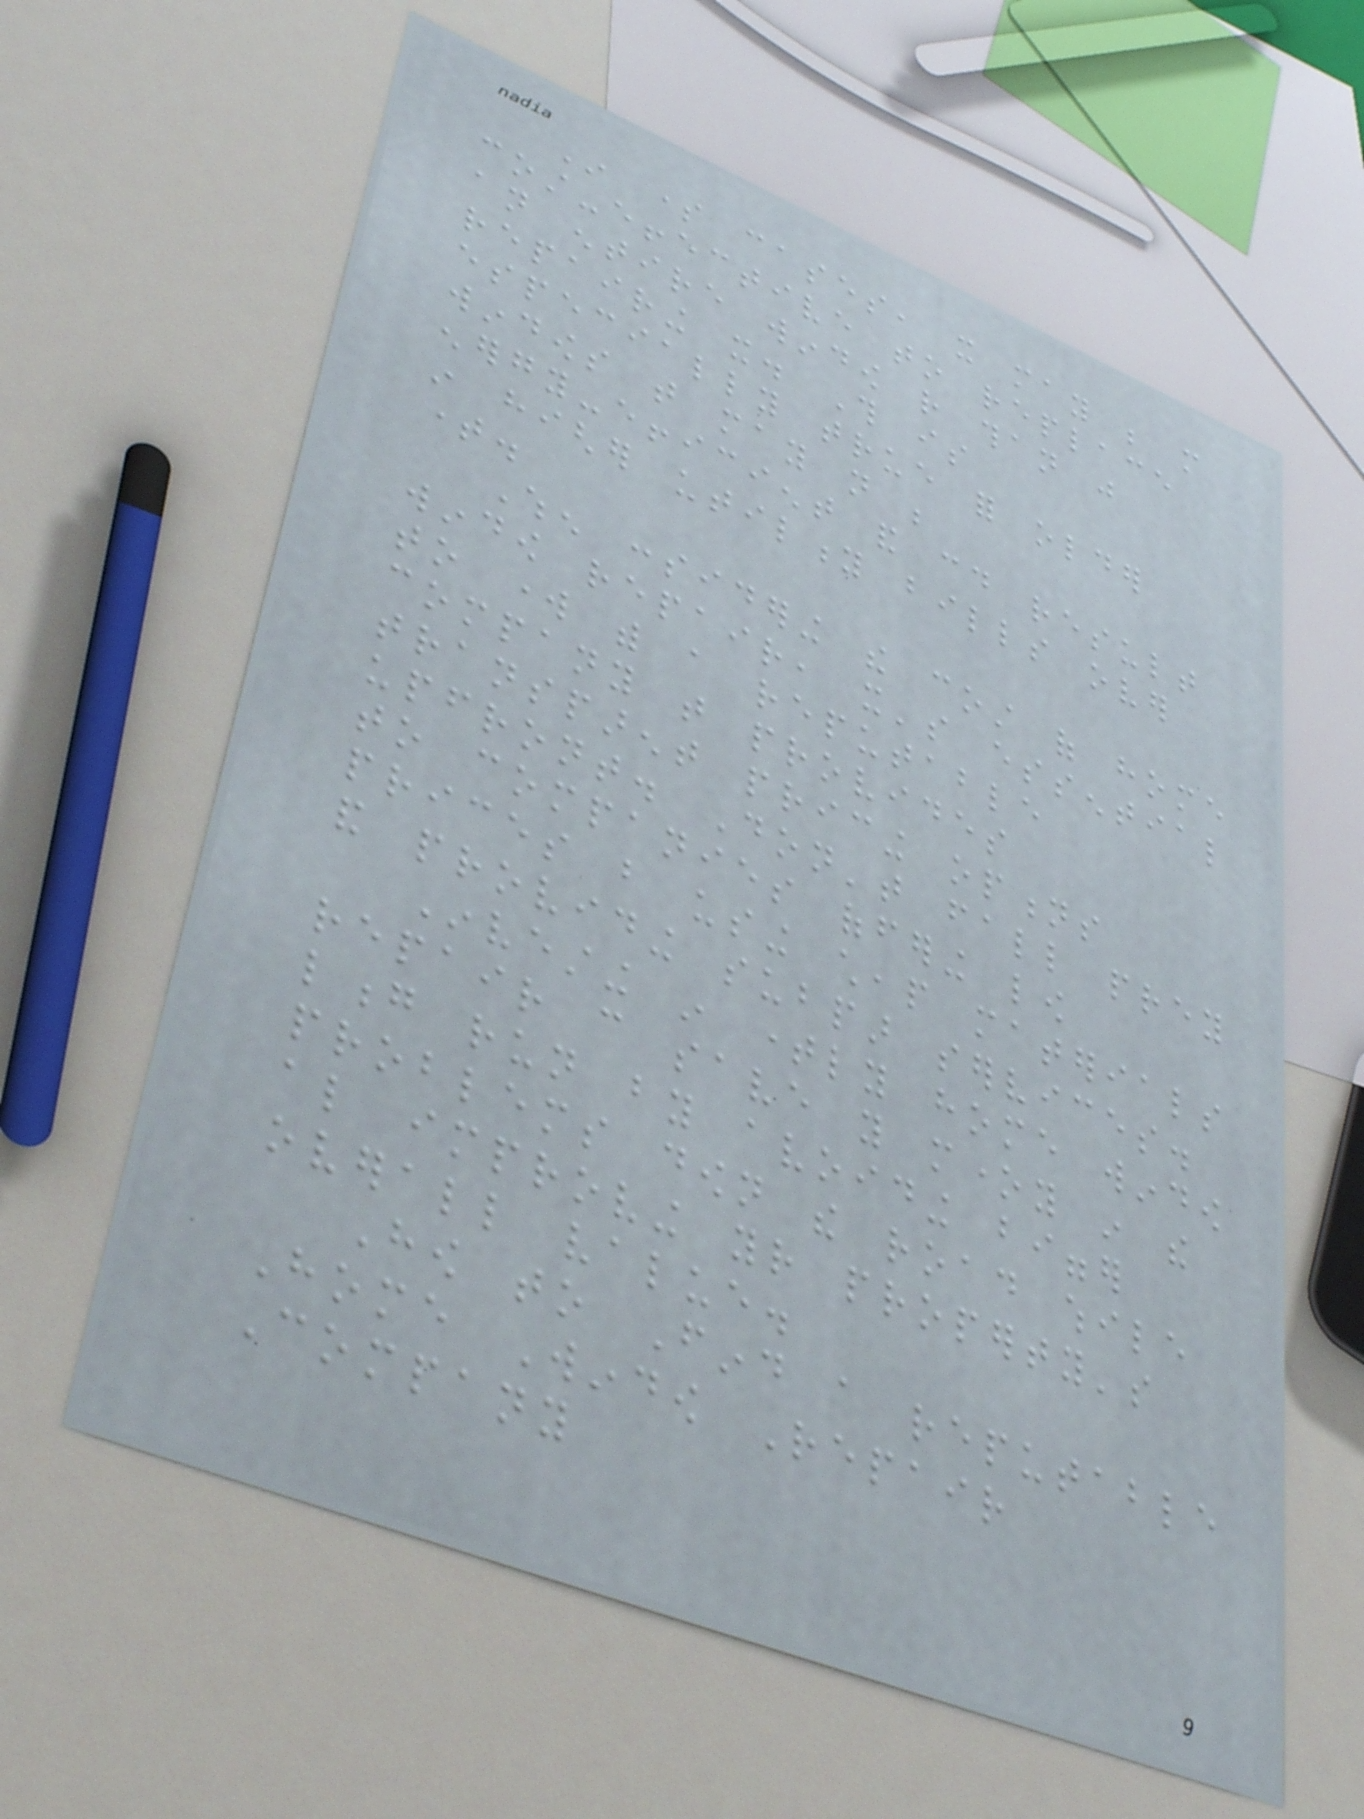In some cases, it may be more
cost-effective to replace
an entire window rather than just
repairing it. This is
especially true for older
windows that may not be
energy-efficient and could result
in higher utility bills over
time.
When considering the cost of home
window repair, it's essential
to work with a reputable
company that provides
transparent pricing options
upfront. Don't fall prey
to companies offering low
prices but using cheap materials
and providing subpar services.
Investing in timely home window
repair can save you money in the
long run by avoiding bigger
problems down the road while
also improving your property's
overall value.
How to Find a reputable
Home Window Repair
Company
